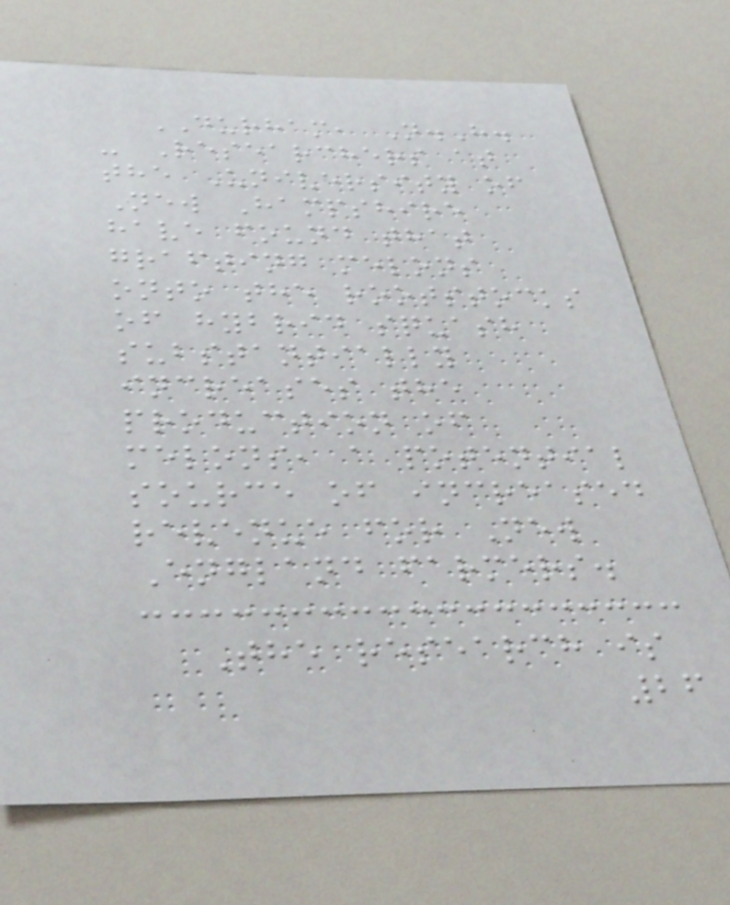DURHAM, N.H.
- Researchers at
the University of
New Hampshire
have found that
grafting melons
onto the rootstocks
of hybrid squash
substantially
increases the
production of
melons, a potential
source of increased
revenue for New
England farmers.
The research is
26
